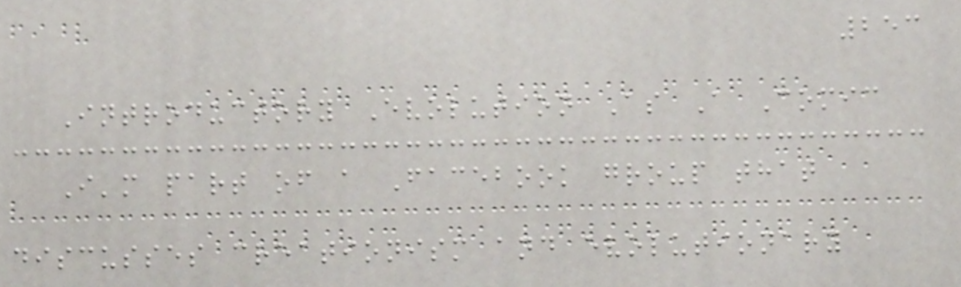253
Introductory Evolution As A Comic
I'm part of a Facebook group that
discusses creationism and evolutionary
